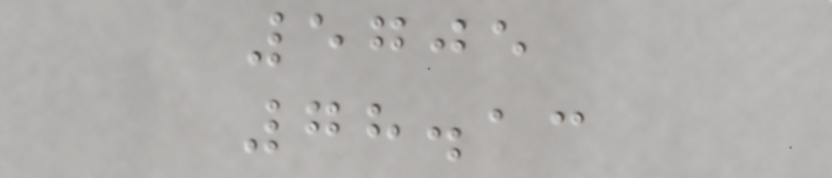5705
78.13
